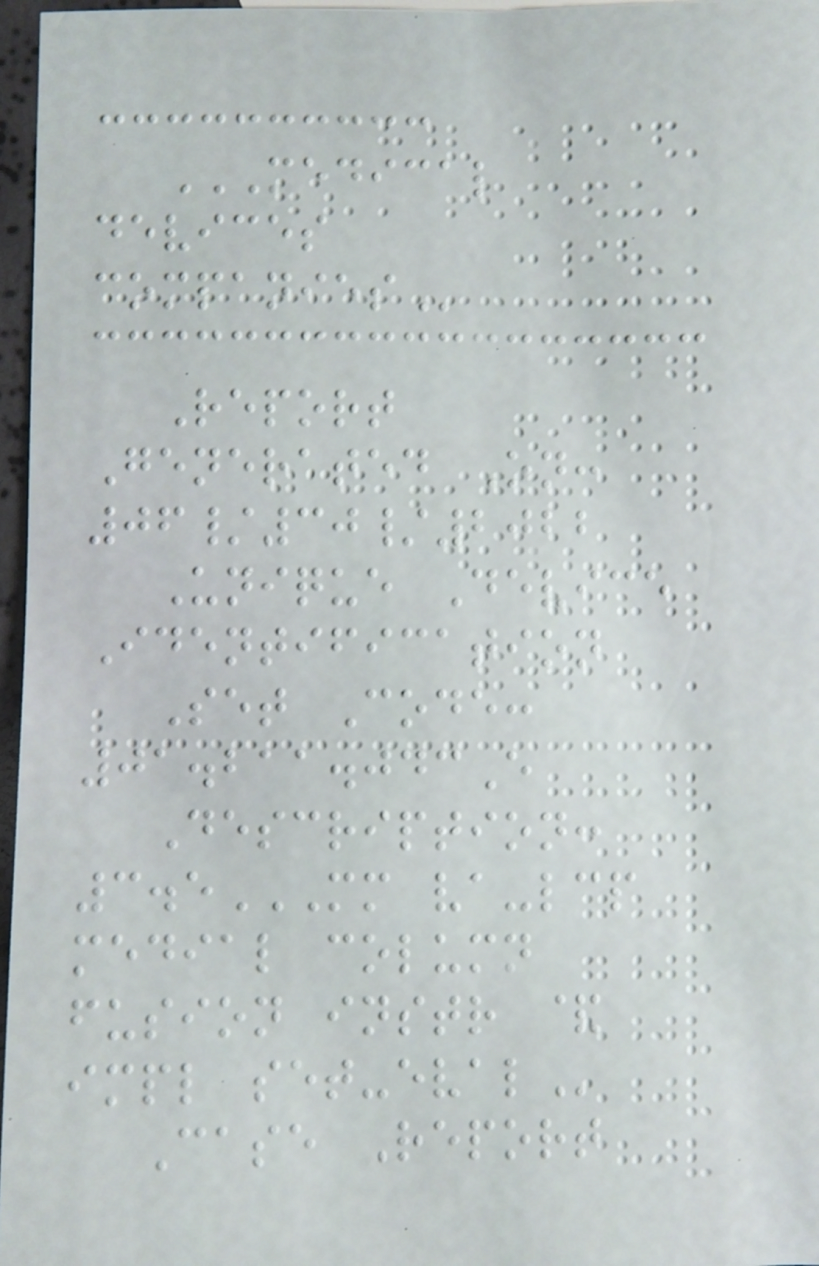MEDICAL
DEVICES
COMPANIES
Report
Generated On:
06/30/2022
Unique Device
Identification
Set Code:
01.211.043E
Description:
3.5MM VA-LCP
MEDIAL COLUMN
FUSION INSTR &
IMPL SET-EVAL
Case Report
